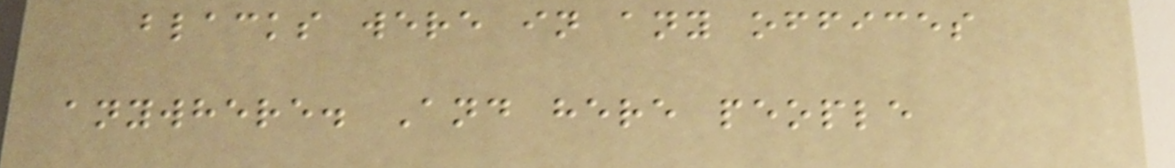blacks were in any offices
anywhere. And here people
